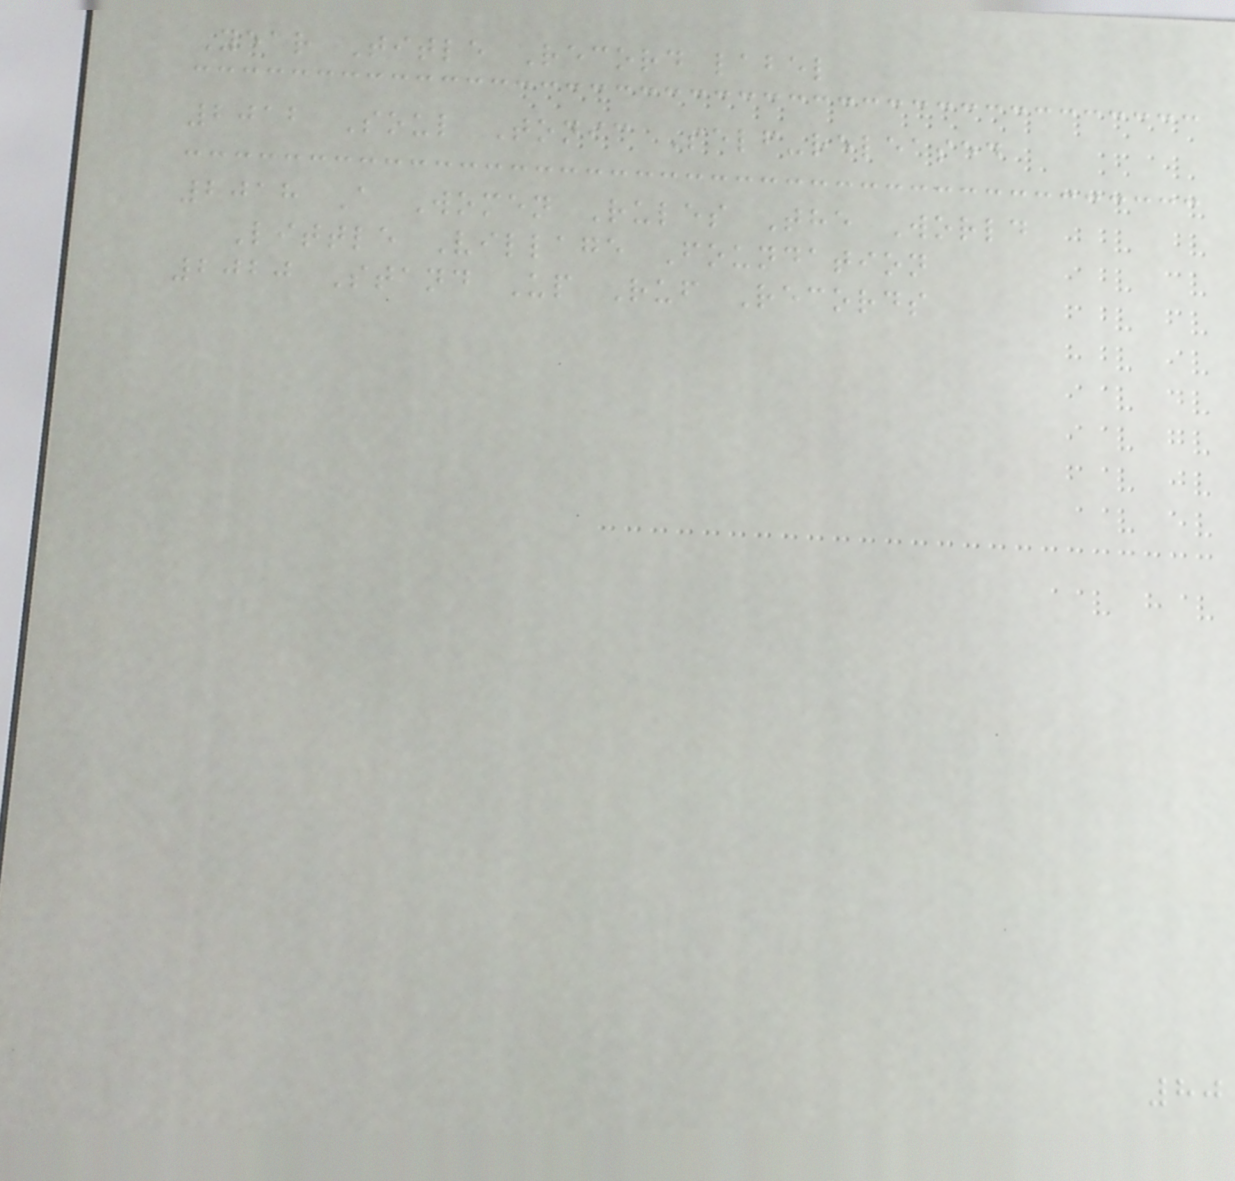Year Title Record label
2012 Soul Tonic Self-released
2018 A Women Rules The World
Little Village Foundation
2020 Stand Up Ruf Records
80
